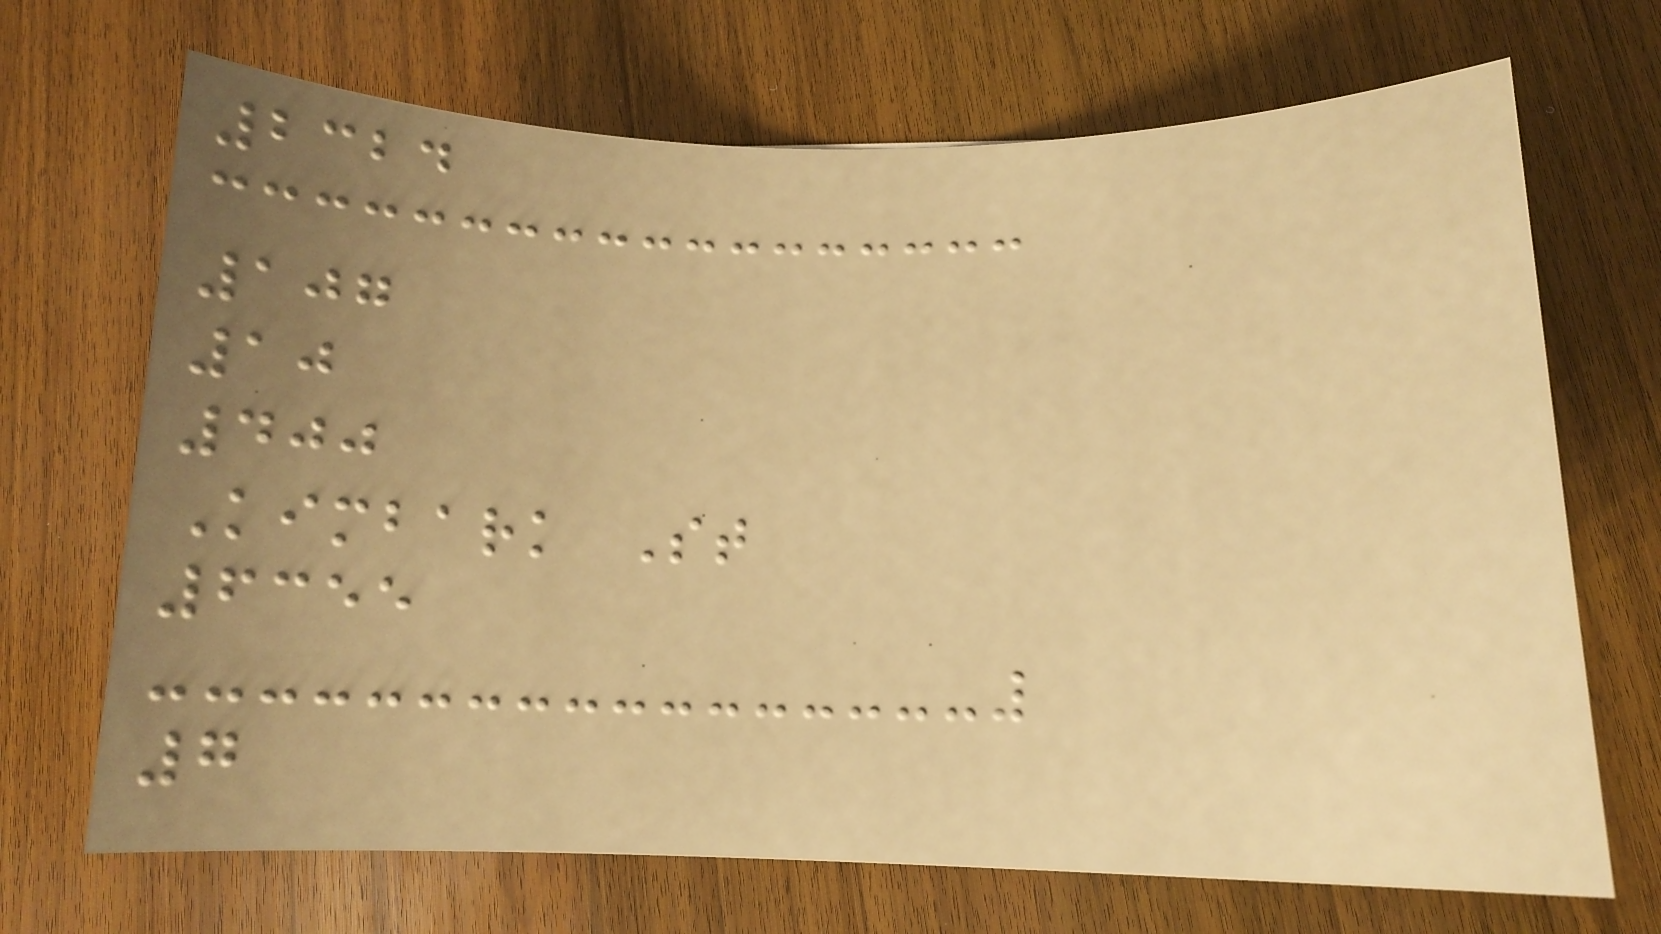2324
107
10
400
Kimbark St
6355
7
